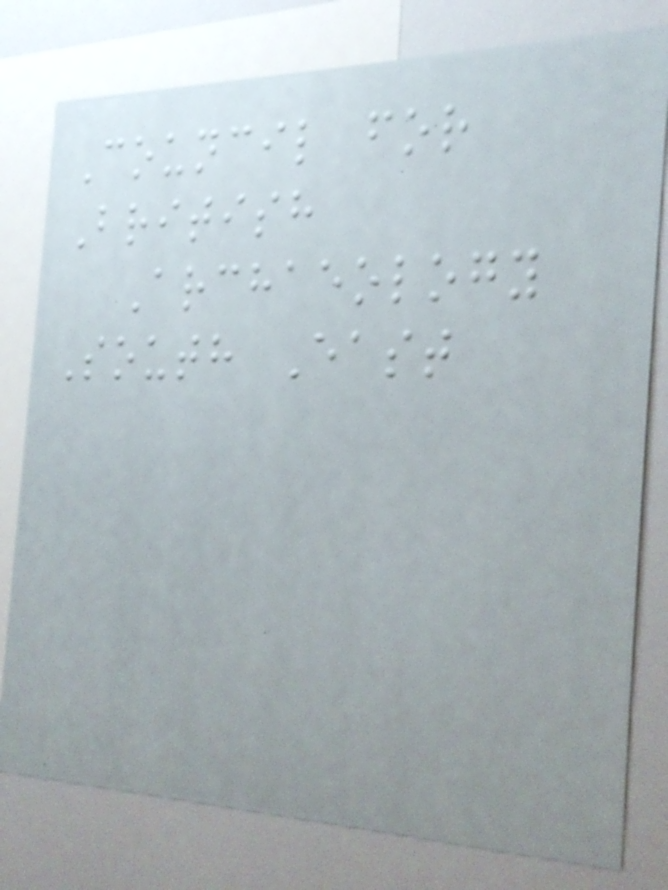Council for
British
Archaeology
South East
